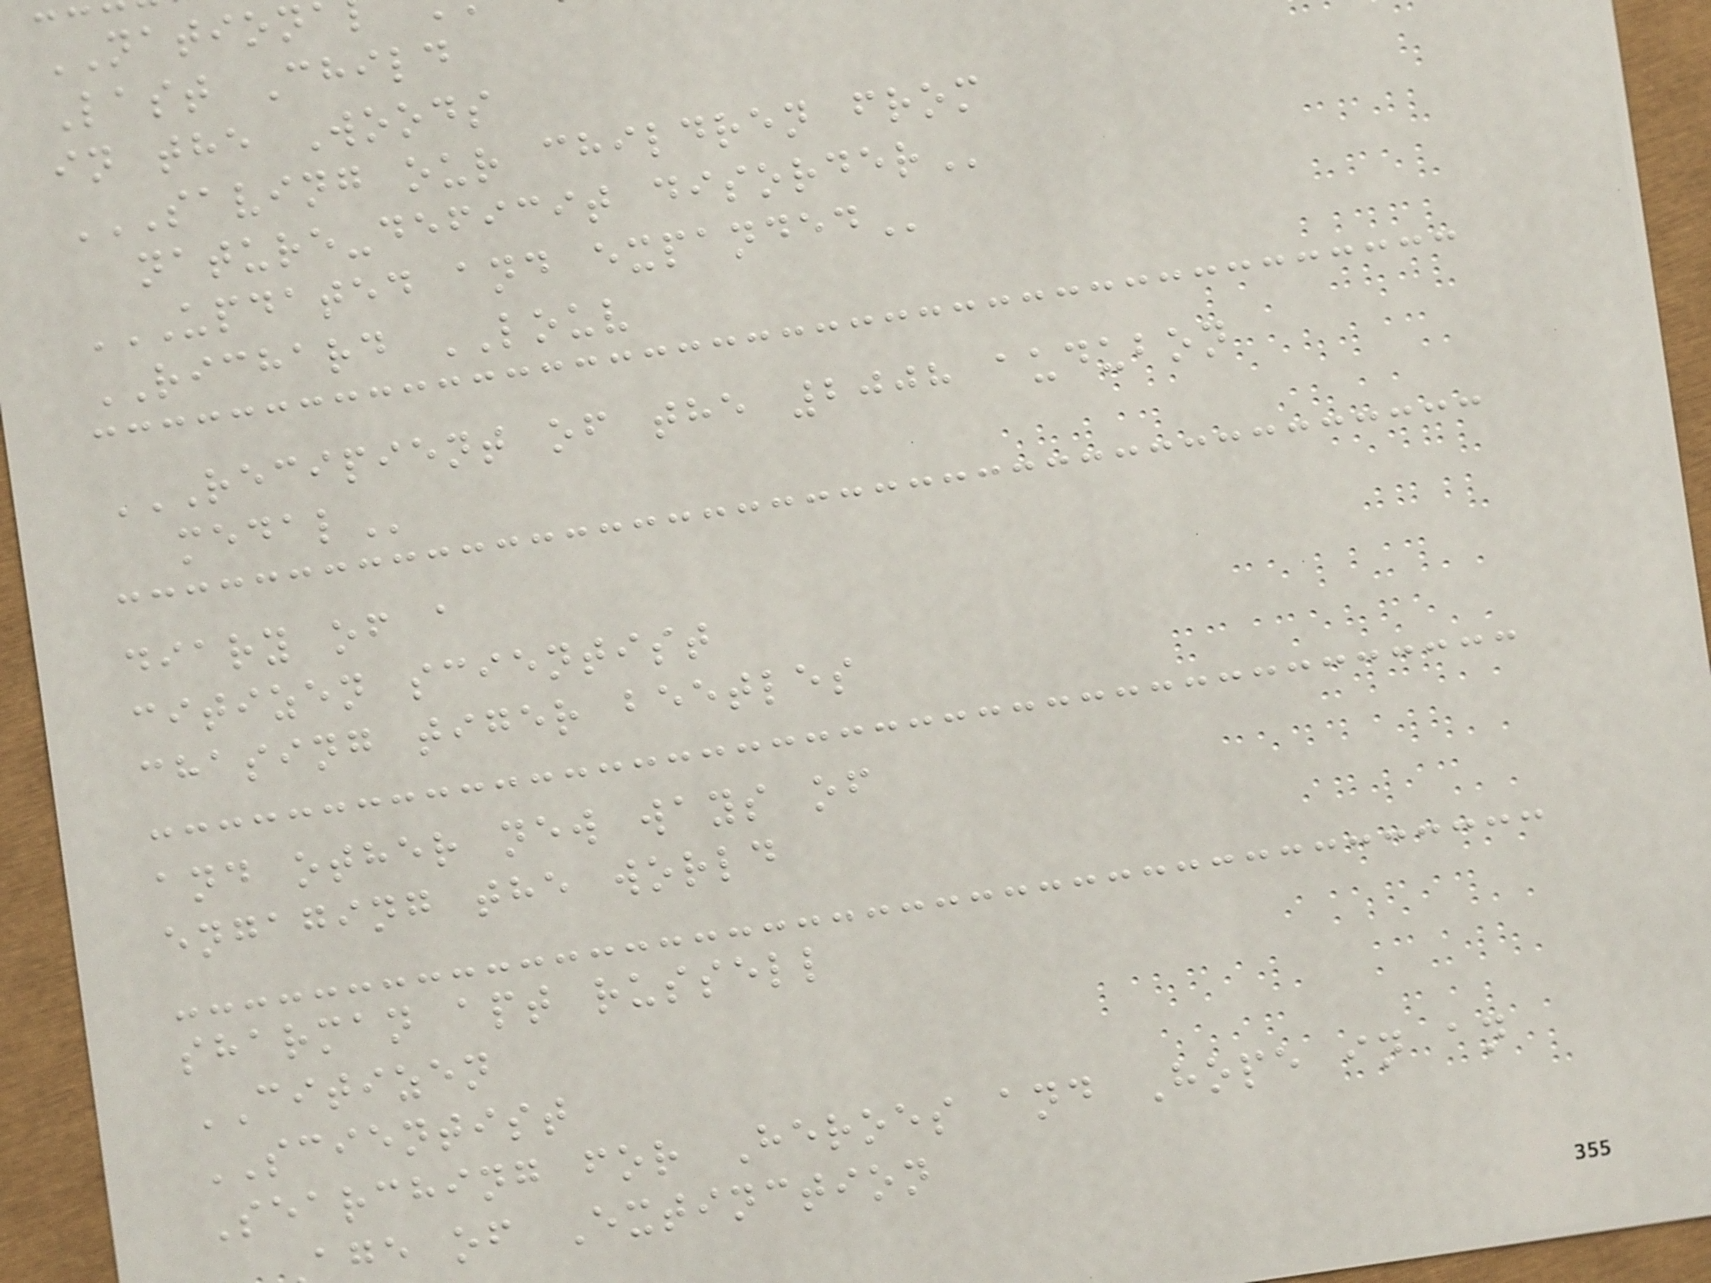NATION
Last Child
in the Woods
SAVING OUR CHILDREN FROM
nature-deficit
UPDATED AND EXPANDED
RICHARD LOUV
RECIPIENT OF THE 2008 AUDUBON
diary of a
citizen scientist
chasing tiger beetles
and other new ways of
engaging the world
sharman apt russell
CITIZEN
SCIENTIST
Searching for Heroes and Hope in an
ge of Extinction
